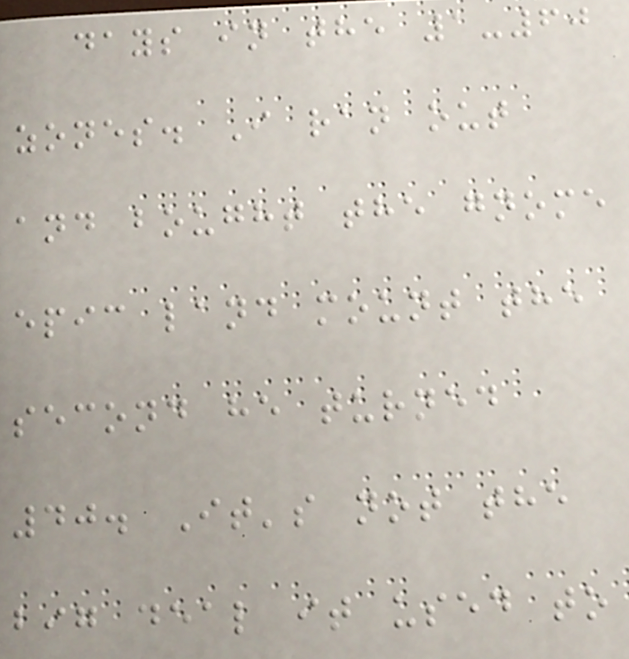days in the 1-60
zones. I ran out
and bought the gnome
epic land mount the
second he turned
40. It's not the
big deal it used to
